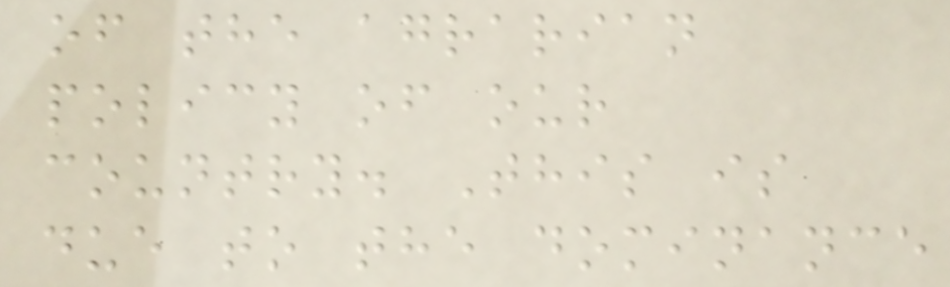of the agrarian
policy of our
country. This is
due to the dominance
